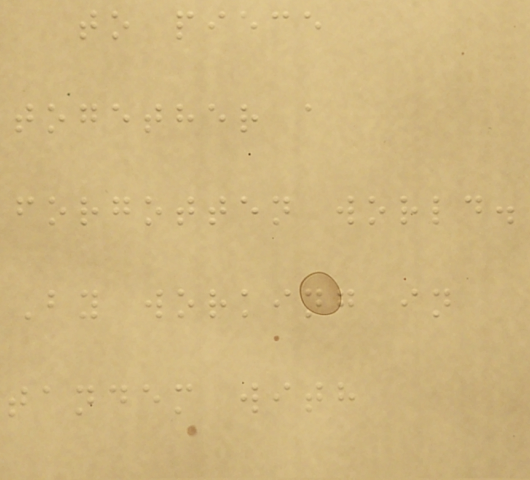to piece
together a
forgotten world.
By working in
tandem with
